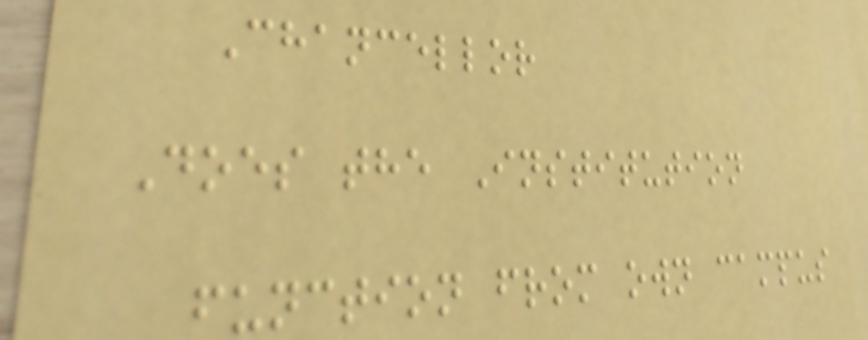Chancellor
Does the Institution
function from own campus
